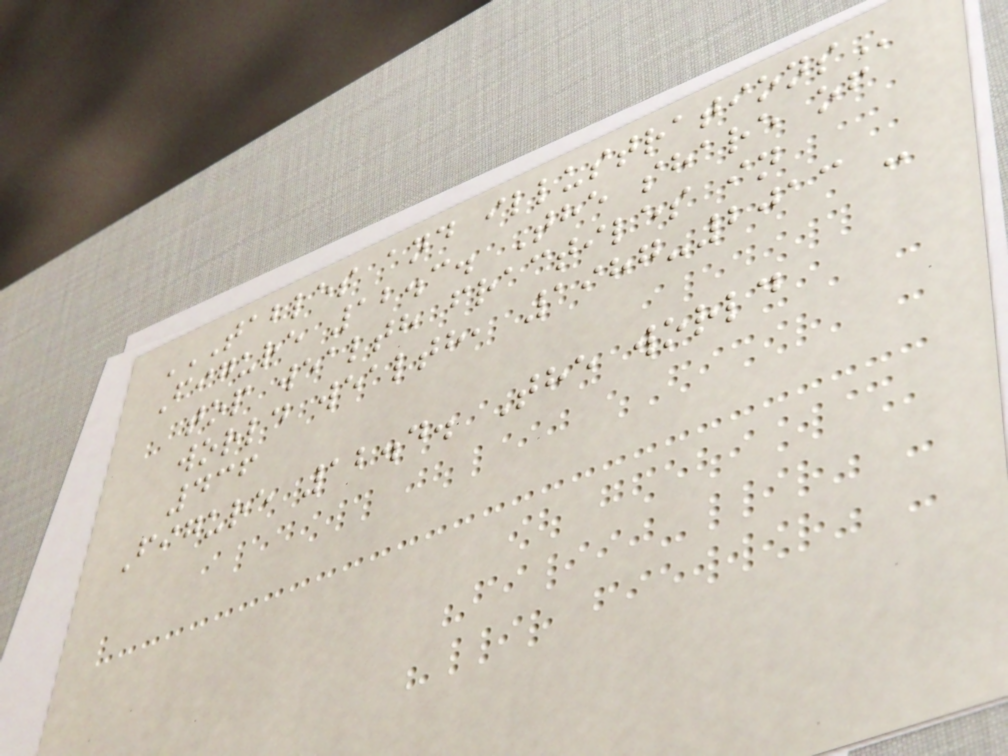TABLES AND ILLUSTRATIONS
Figure 12.3. The share of
top wealth fractiles in
world wealth, 1987-2013 -
436
Figure 12.4. The world
